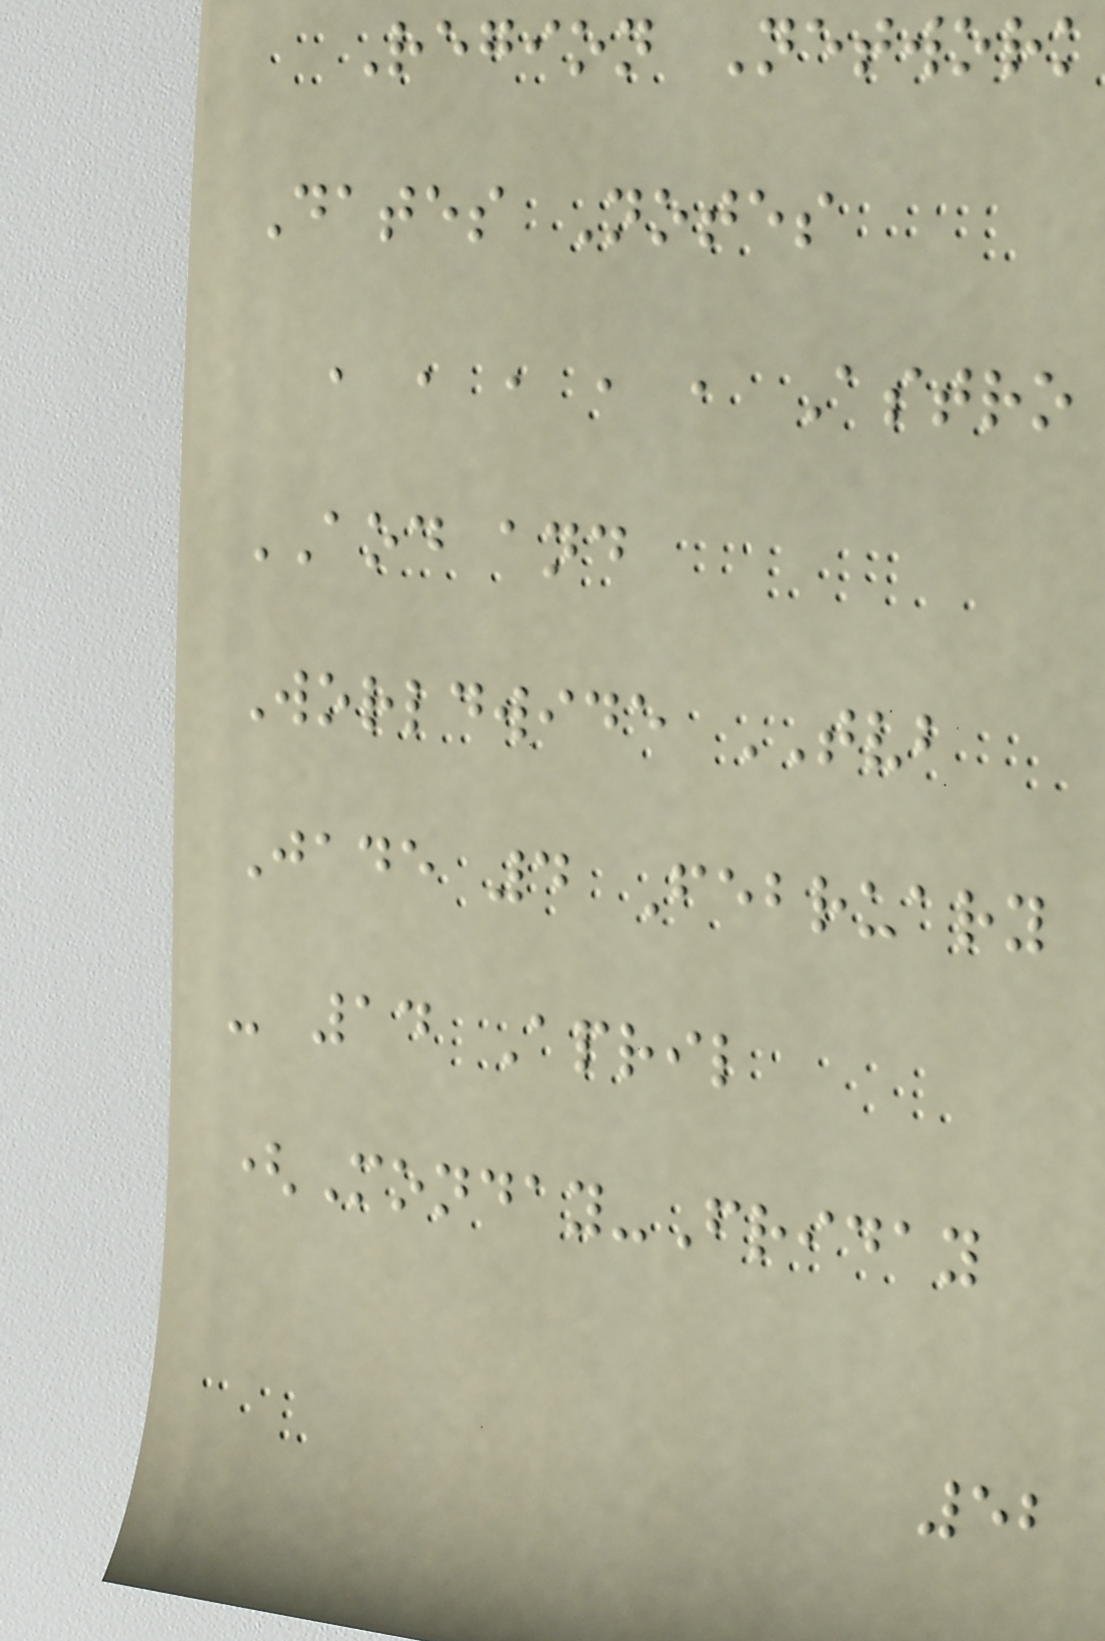Region Network
Dates Notes
, , , , , Astro
AOD and
Worldwide TVB
Jade 4 February
- 14 April
(Monday-Friday
52
